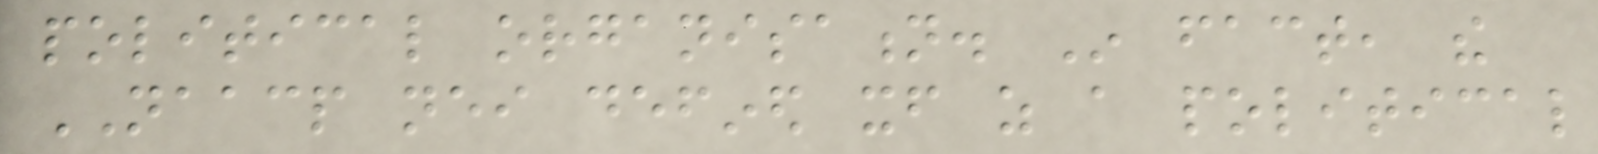political organisation. In fact, the
NAACP neither defined itself as a political
